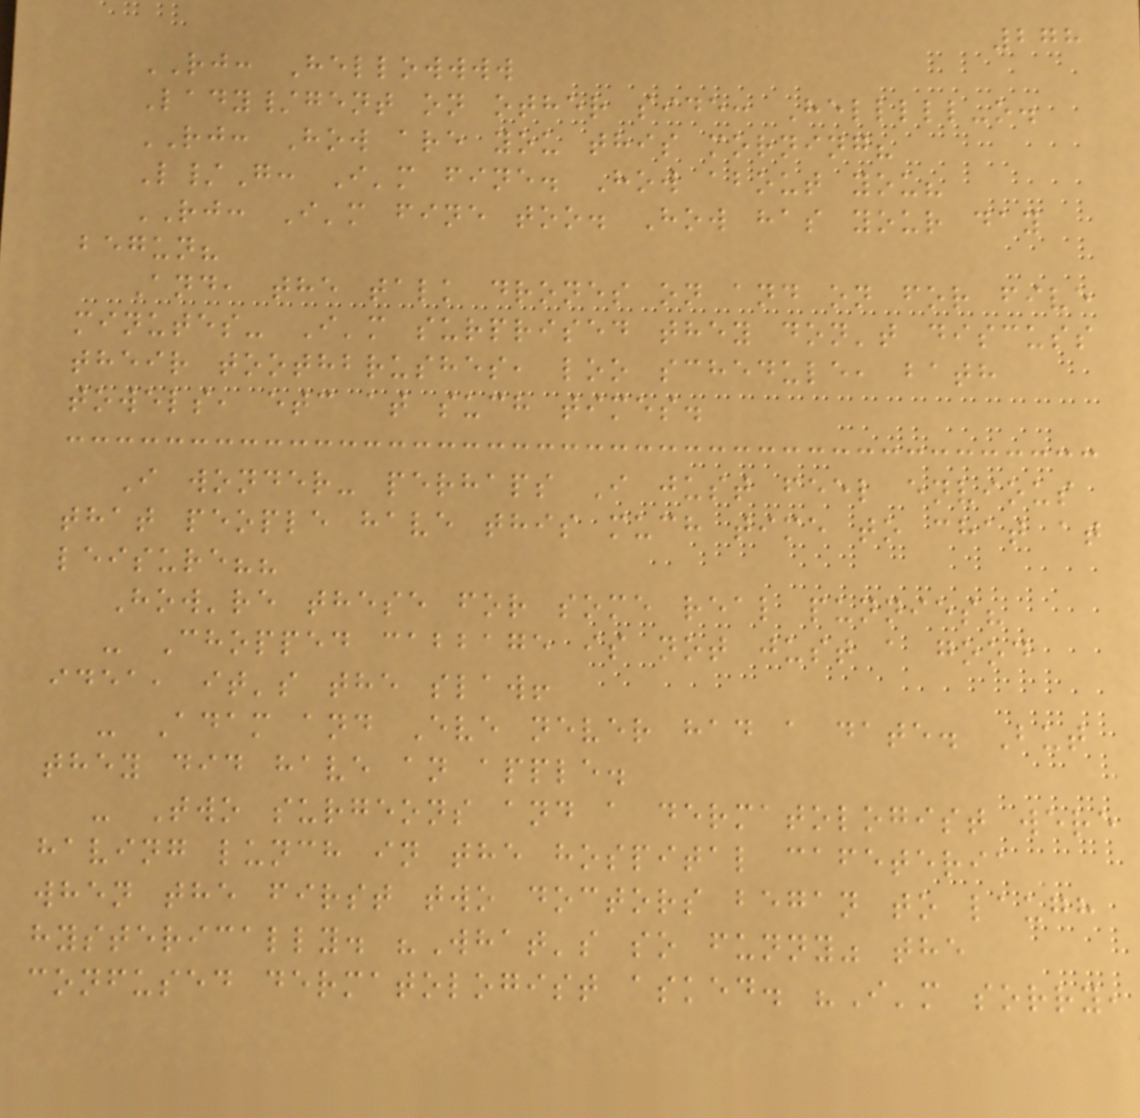278
RJ: Hellowwww
Lady/gent on other side: Helllll-o.
RJ: How are you this morning?
L/G: I'm fine. How about you?
RJ: I'm fine too. How has your day
begun?
And, the talk drones on and on for five
minutes- I'm surprised they don't discuss
their toothbrushes, loo schedule, bath
towels, etc at such times.
I wonder- perhaps I just feel envious
that people have this much time to chat at
leisure??
How're these for some real punnies?
- Chopped cabbage is not just a good
idea, it's the slaw!
- Adam and Eve never had a date. But
they did have an apple.
- Two surgeons and a dermatologist were
having lunch in the hospital cafeteria
when the first two doctors began to laugh
hysterically. "What's so funny" the
confused dermatologist asked. "I'm sorry,
